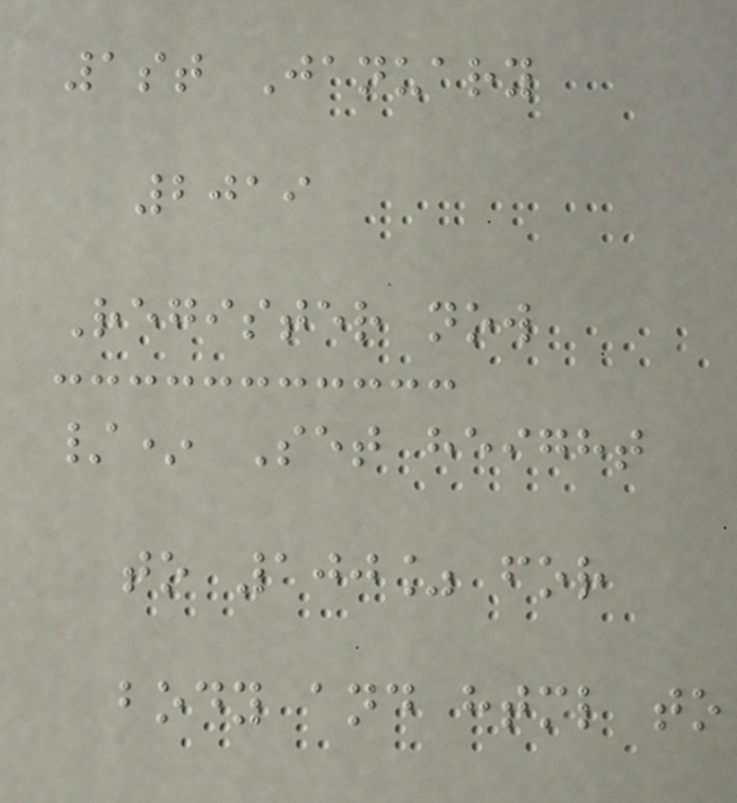1st January
2019
Register now
/* Set height
to 100% for
body and html to
